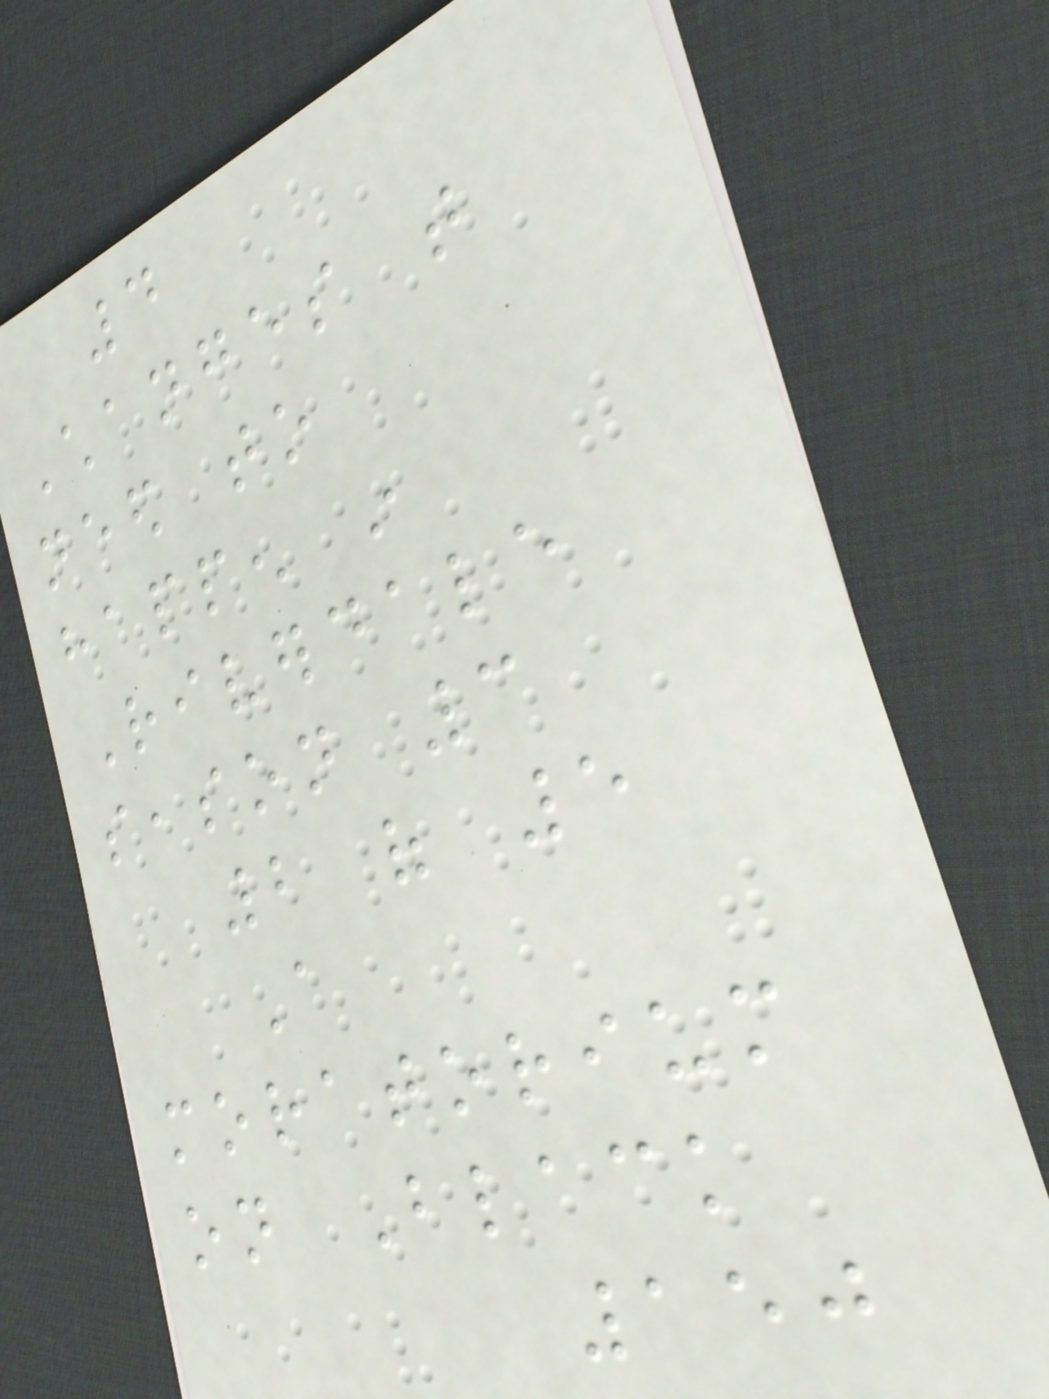4
Changes that
need to
happen in
Riverdale
season 3
2 of 5
A
moratorium
on Black
150
